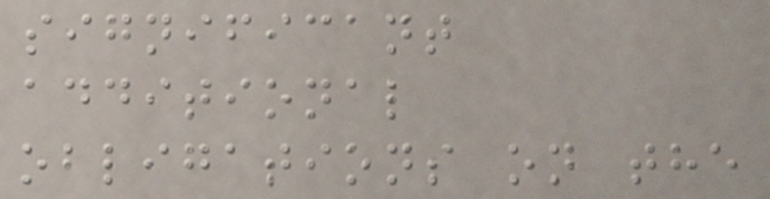significant
additional
obligations on the
